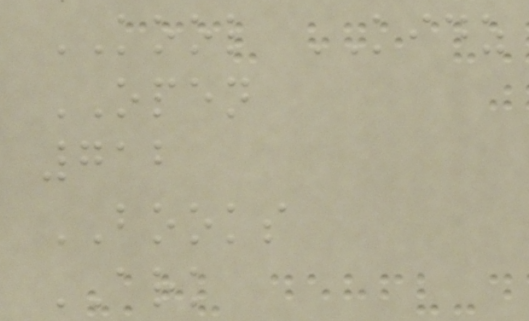KOOL KIDZ
OPEN
712
BOOKS
ARK
